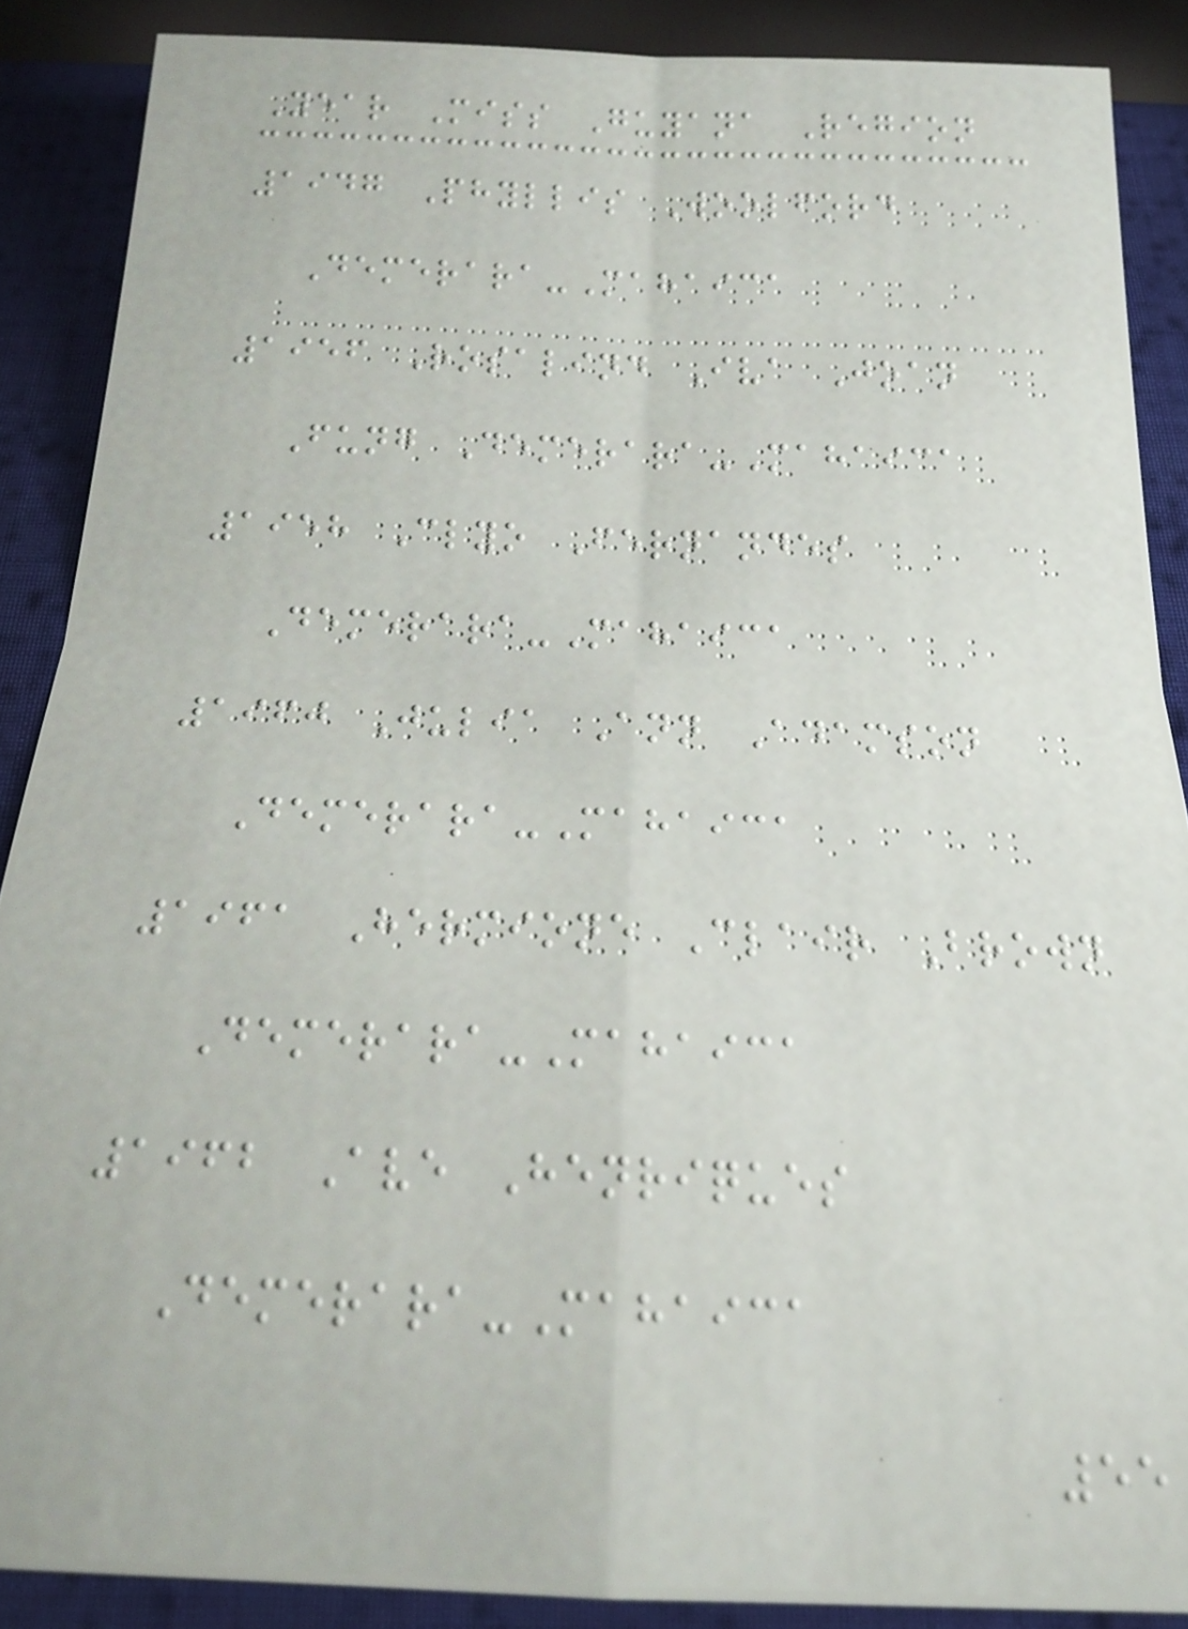Year Miss Guyana Region
1947 Phyllis Woolford
Demerara-Mahaica
1956 Rosalind Iva Joan
Fung Demerara-Mahaica
1958 Clyo Fernandes
Demerara-Mahaica
1960 Julia Ann Adamson
Demerara-Mahaica
1961 Hermione Clair Brown
Demerara-Mahaica
1962 Ave Henriques
Demerara-Mahaica
55
